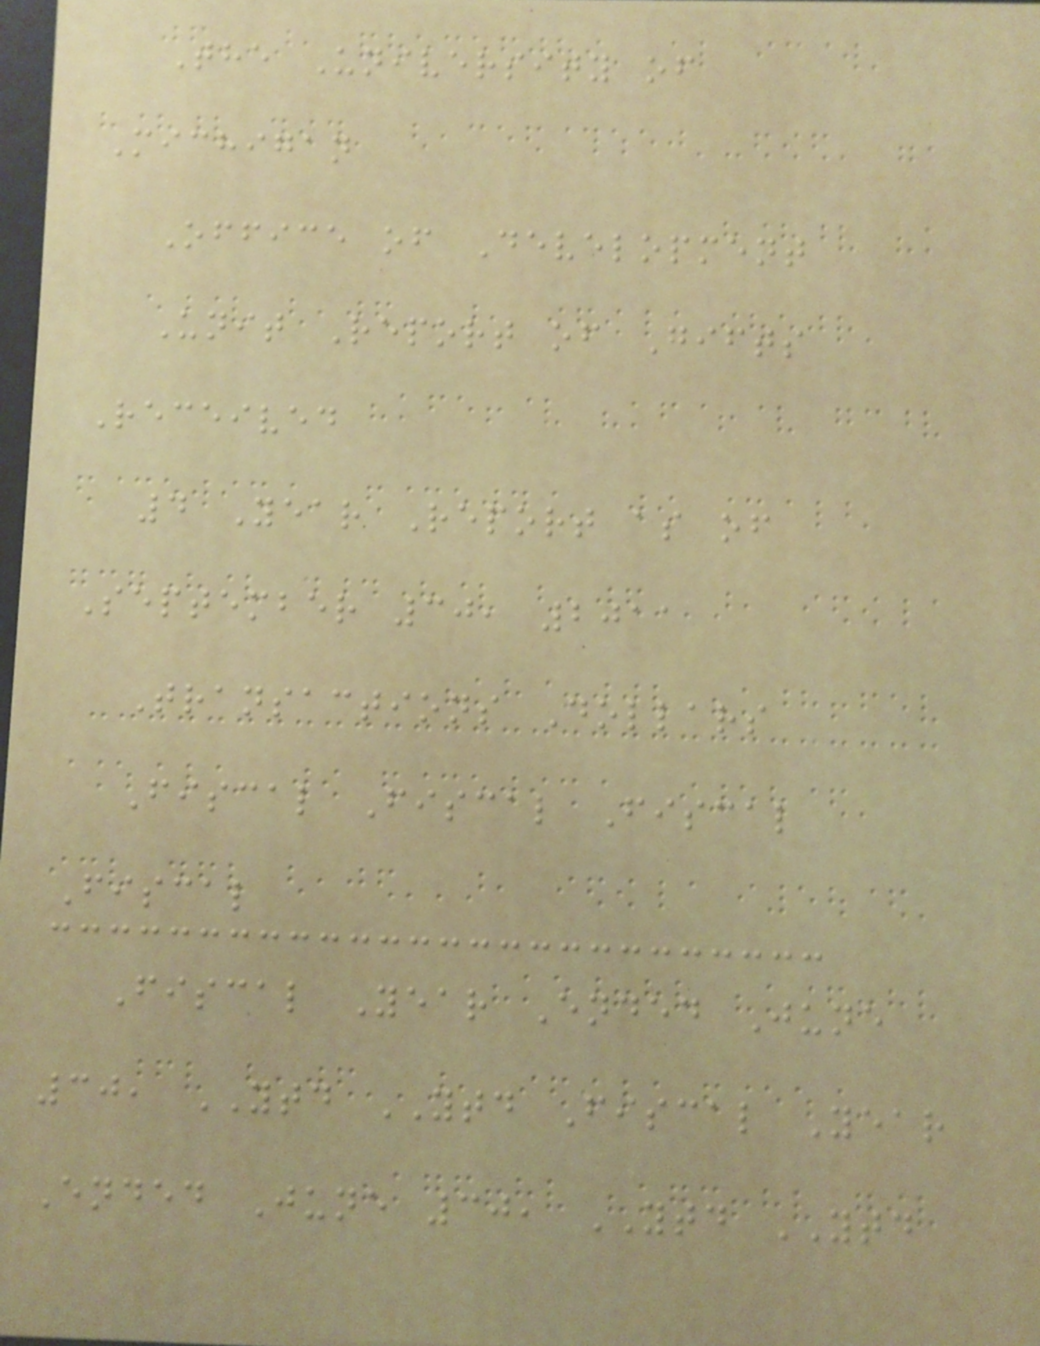The University of
Michigan
Office of Development
Unit Report of Gifts
Received
4 Year Report as of
September 30, 2011
Transactions Dollars
Fiscal Fiscal Fiscal
Fiscal
Fiscal Year Ended June
30, YTD YTD Fiscal Year
Ended June 30, YTD YTD
